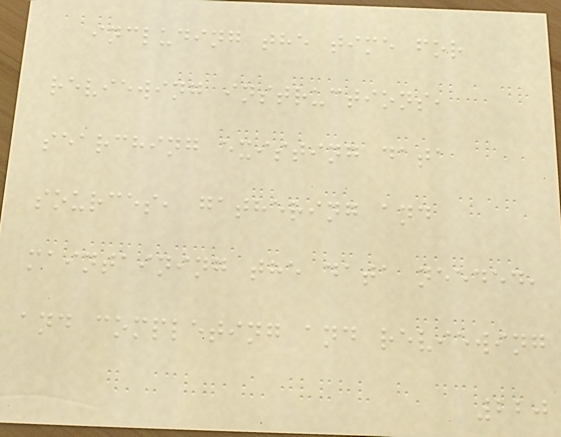including the time for
reviewing instructions,
searching existing data
sources, gathering and
maintaining the data needed,
and completing and reviewing
220
